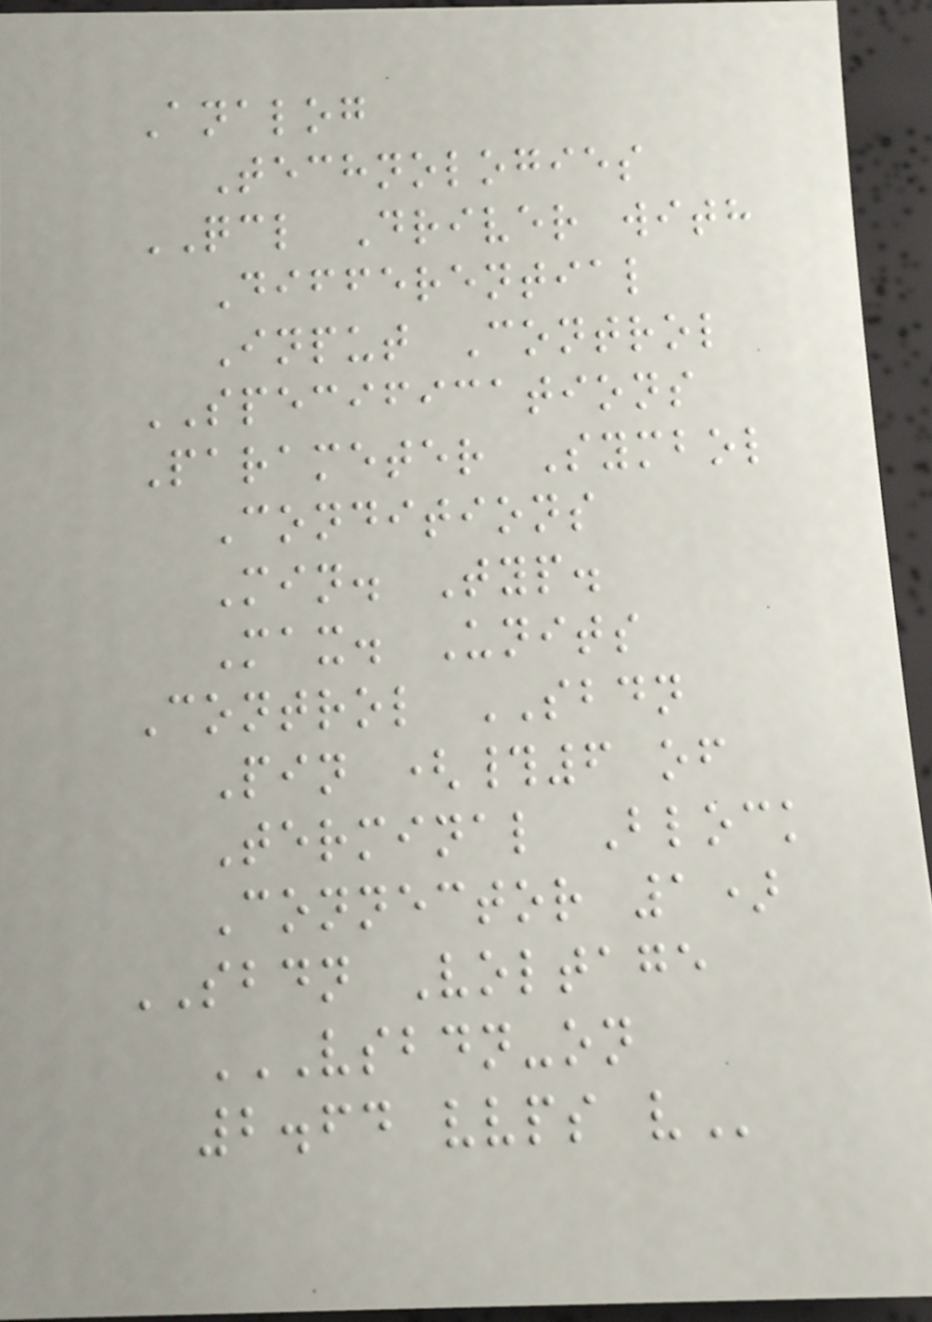Analog
Technologies
QCL Driver with
Differential
Input Control
SPECIFICATIONS
Parameter Symbol
Conditions
Min. Typ.
Max. Units
Control SBDN
Pin (#6 of
Terminal Block
Connector 1)
SBDN Voltage
VSBDN-ON
2.64 VVPS V
